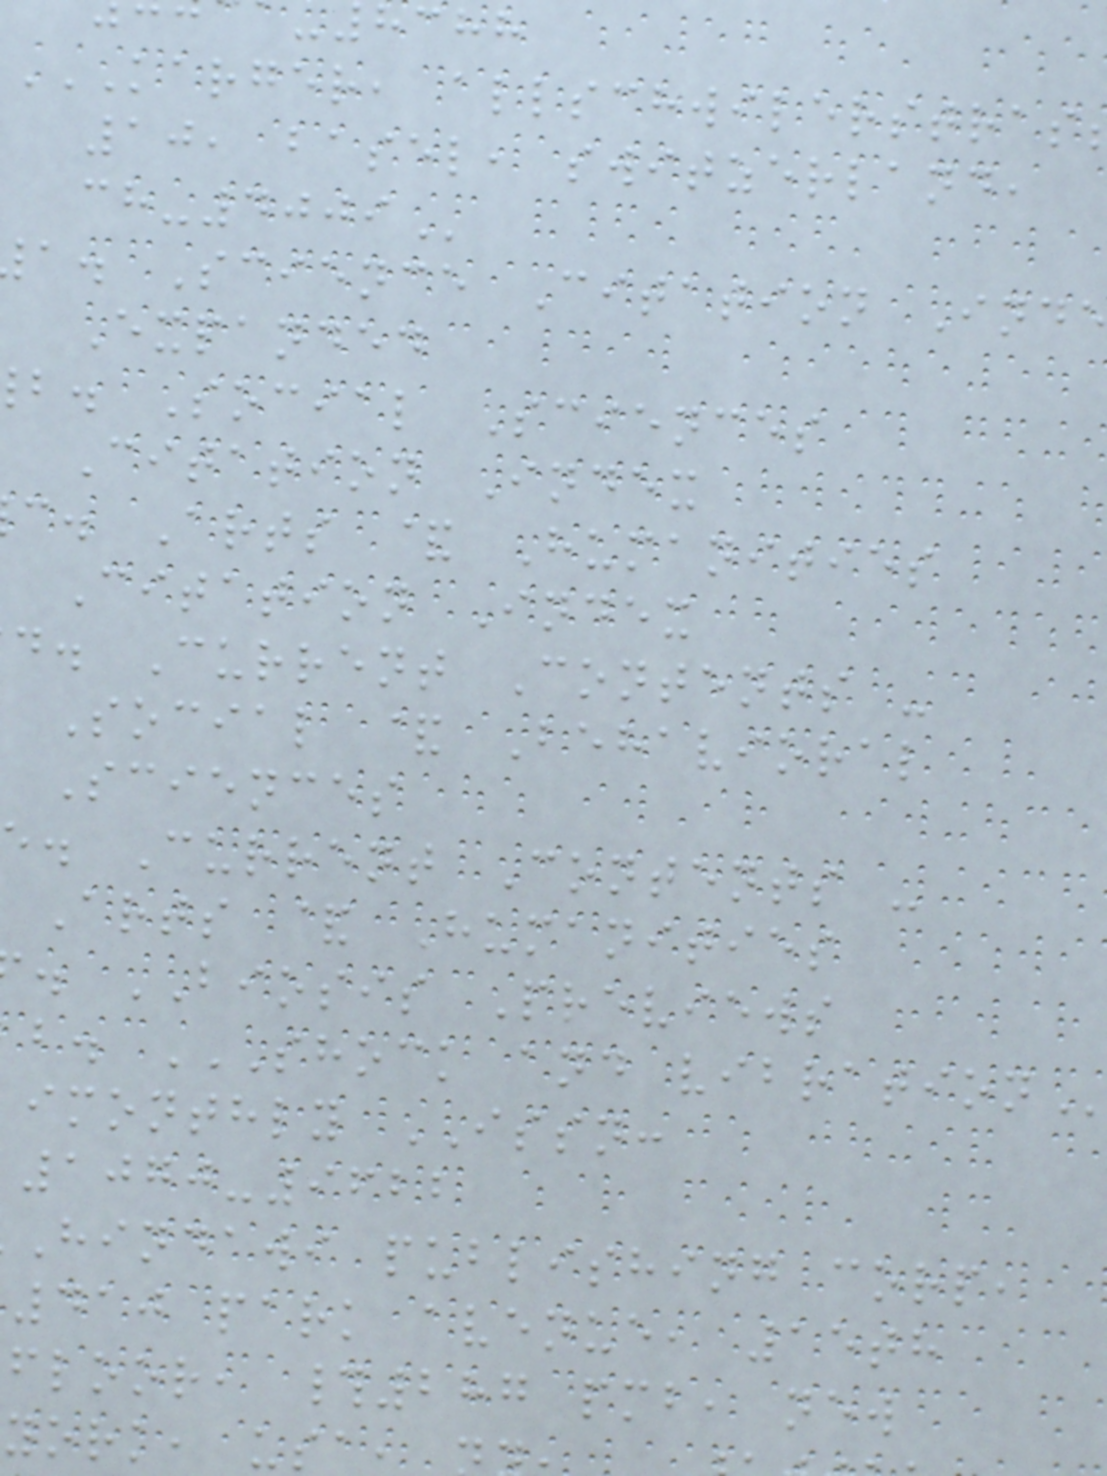hchh
10, basel, switzerland,
a. Science Citation Ind
Expanded
b. Social Sciences
Citation Index
c. Arts & Humanities
Citation Index
d. Current Contents -
Social & Behavioral
Sciences
e. Current Contents -
Arts & Humanities
. BIOSIS Previews
imonthly ISSN:
1070-9622
hindawi publishing corp,
410 park avenue, 15th
floor, #287 pmb, new
